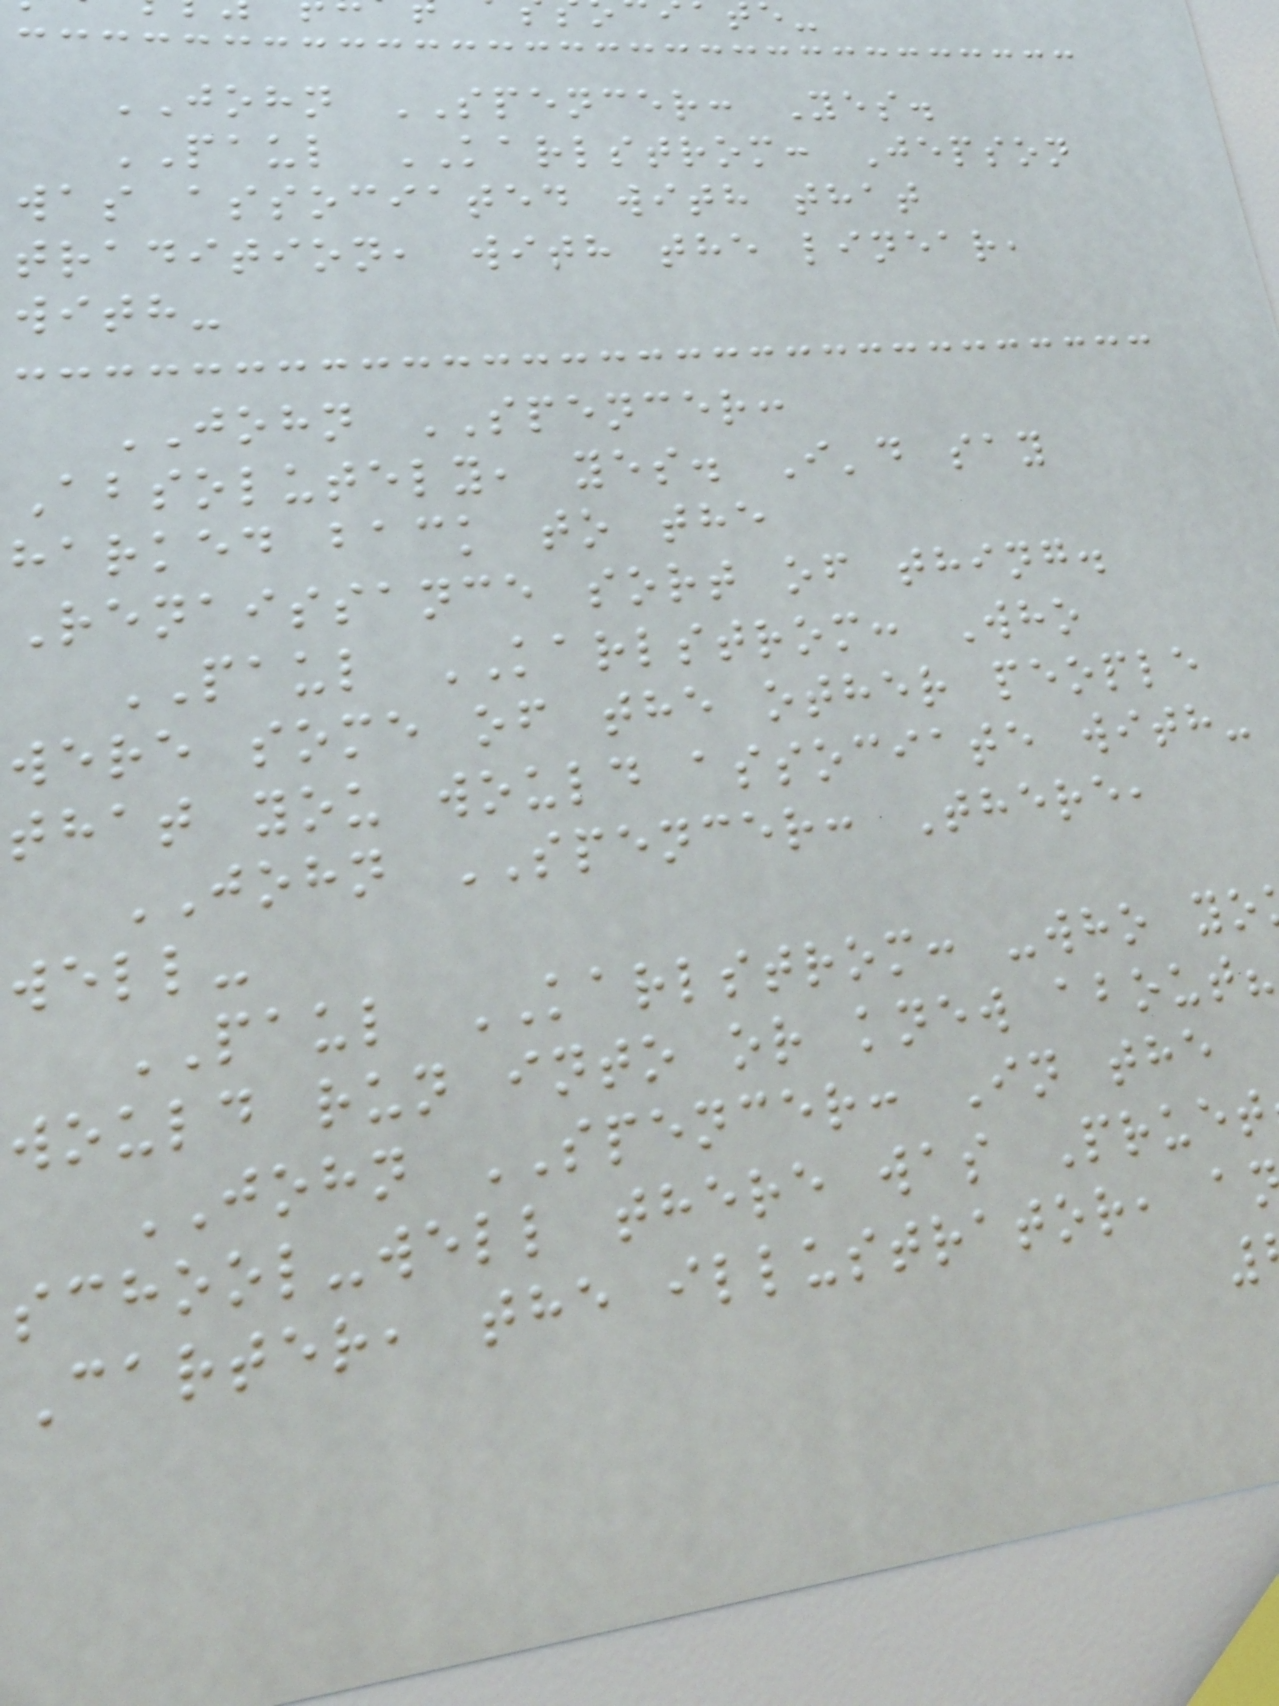JOHN SPENCER: Yes.
PAUL KARLSTROM: Jepson
was associated with that
tradition, with the linear,
with-
JOHN SPENCER:
Absolutely, yes. I'd say
harked back to the
Renaissance sort of thing.
PAUL KARLSTROM: Who
were some of the other people
that you would associate with-
JOHN SPENCER: There,
well-
PAUL KARLSTROM: -who yo
would run into or knew about?
JOHN SPENCER: In the
school-well there was Pruet
Carter, the illustrator, a
